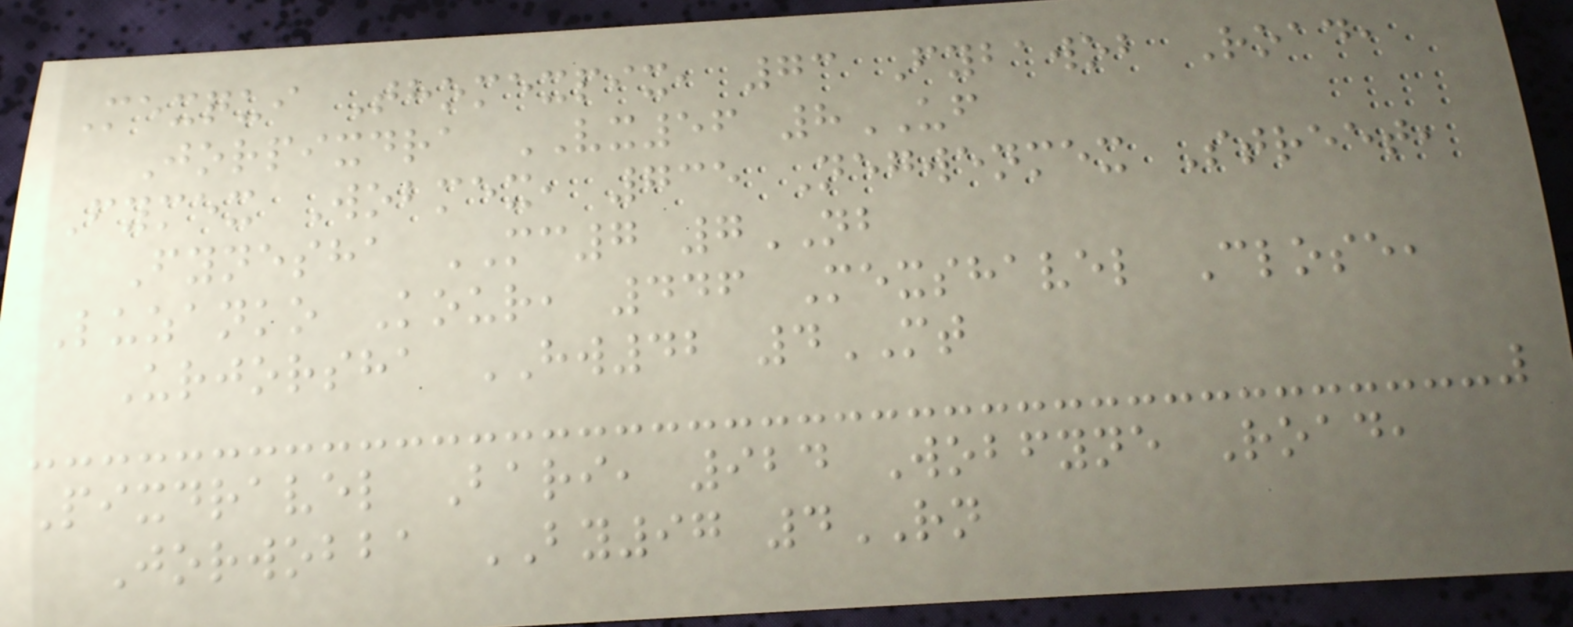Mexqui Thomexpix, 73 Fybawob Road,
Jorpixdra VX56 8UF
Fymex Wobmex, 735 Negwenmex Street,
Fynesha MC7 7NB
Luzanko Kour, 446 Mexshavel Close,
Urjorsha HW42 4MT
Pixdravel Bari, 924 Wobfyne Road,
Jorwobba BY97 4RN
